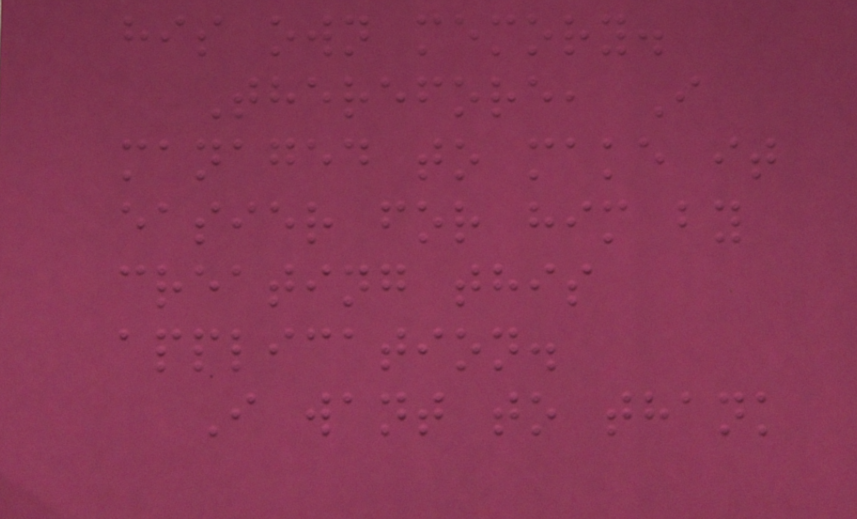his own memory.
Therefore, I
managed to make it
easier for him by
creating this
application.
I want to thank
